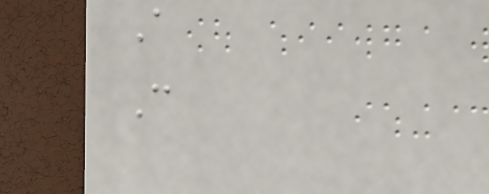A
C
